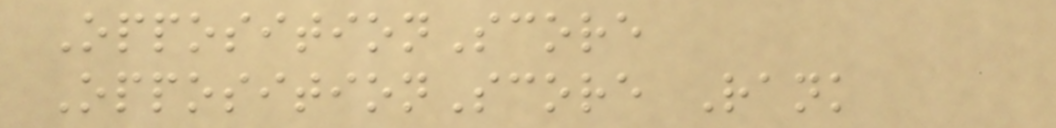OppositionScore
OppositionScore Rank
